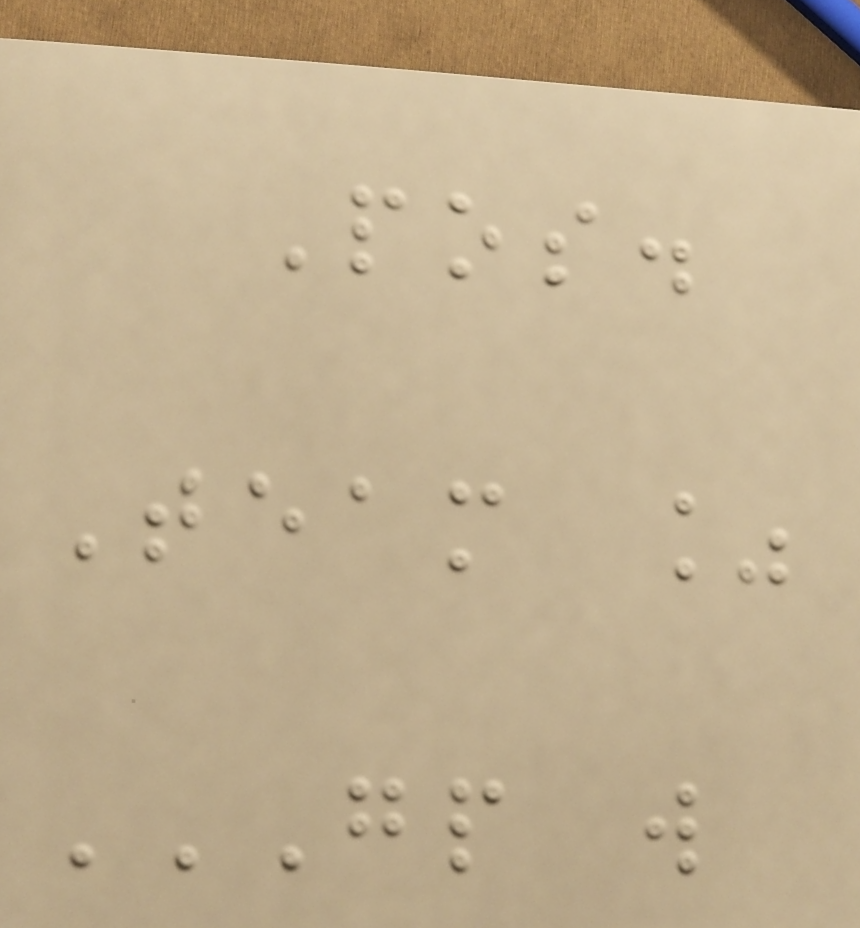Pos.
Team %
GP W
